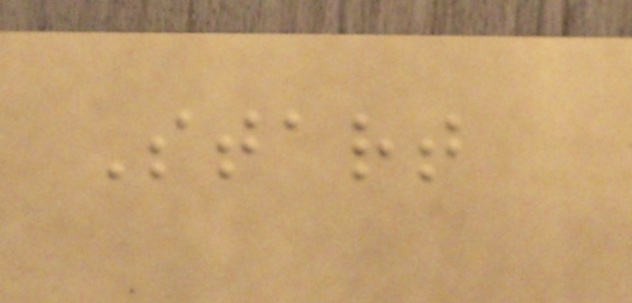Start
